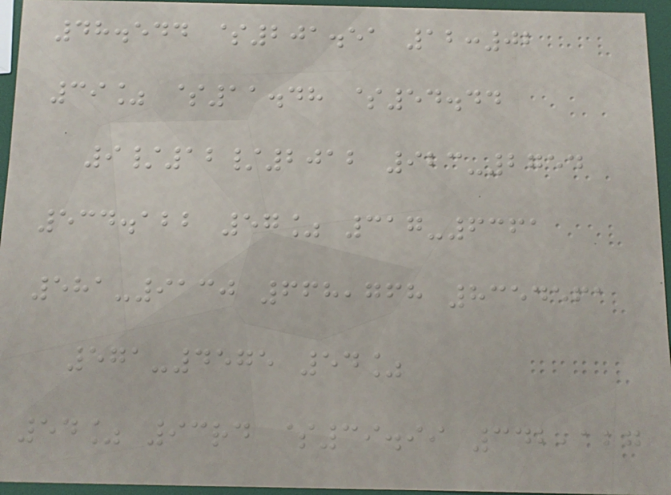48.544 $201.51 12:02
39% $11.48 $54.44
9/12/2012 923-2754
534.122 57% 317-6361
581-9130 668,768 8354561
571-4575 54%
54% 93rd $39.99 342,127
